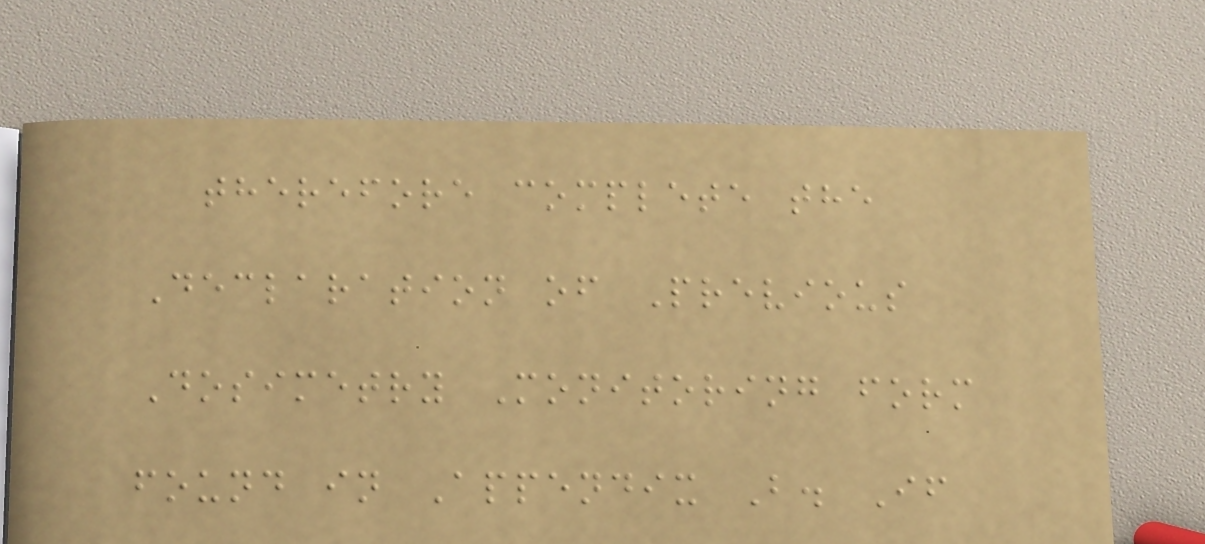therefore complete the
Declaration of Previous
Dosimetry Monitoring form
found in Appendix B. If
